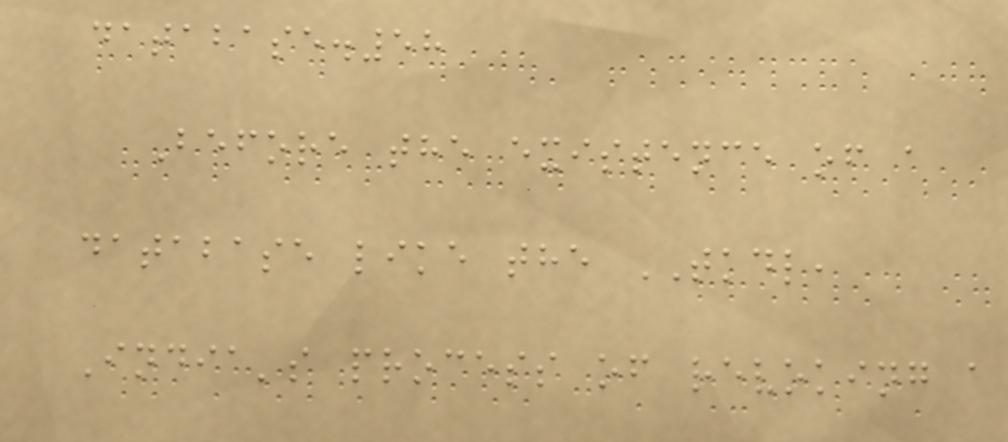database.58
Before the existence of a
database like the TKDL,
India's process of revoking a
